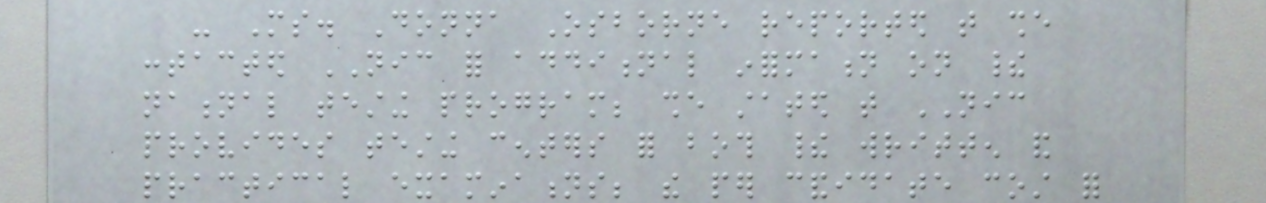- Ms. Donna Osborne reported that she
contacted NIC for additional information on their
national testing program; she stated that NIC
provides testing centers for both their written and
practical examinations; the per candidate cost for
